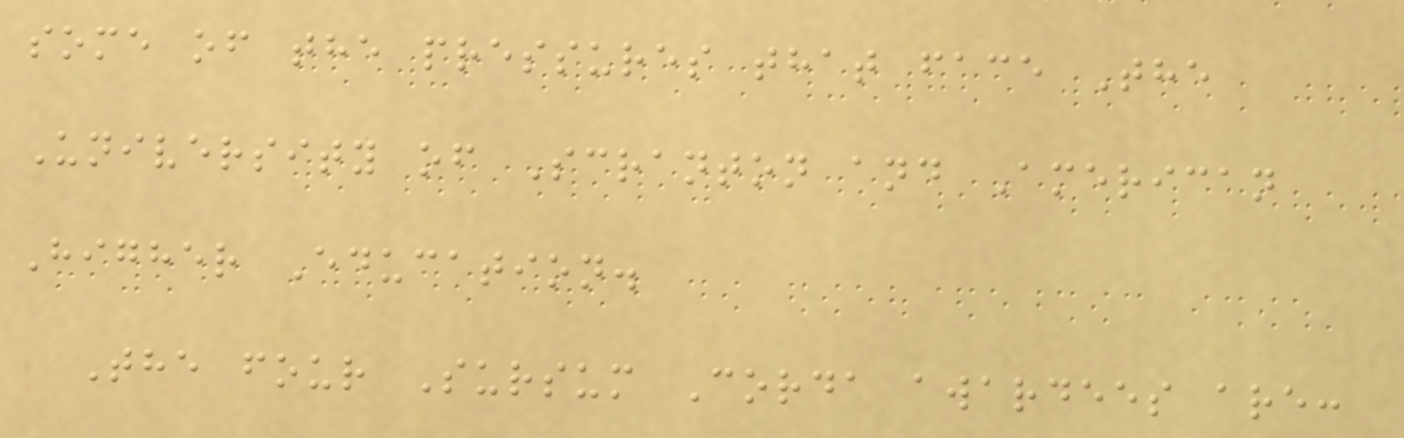some of the pressures that face The
University of Scranton and American
Higher Education.
The four Sursum Corda awardees are:
